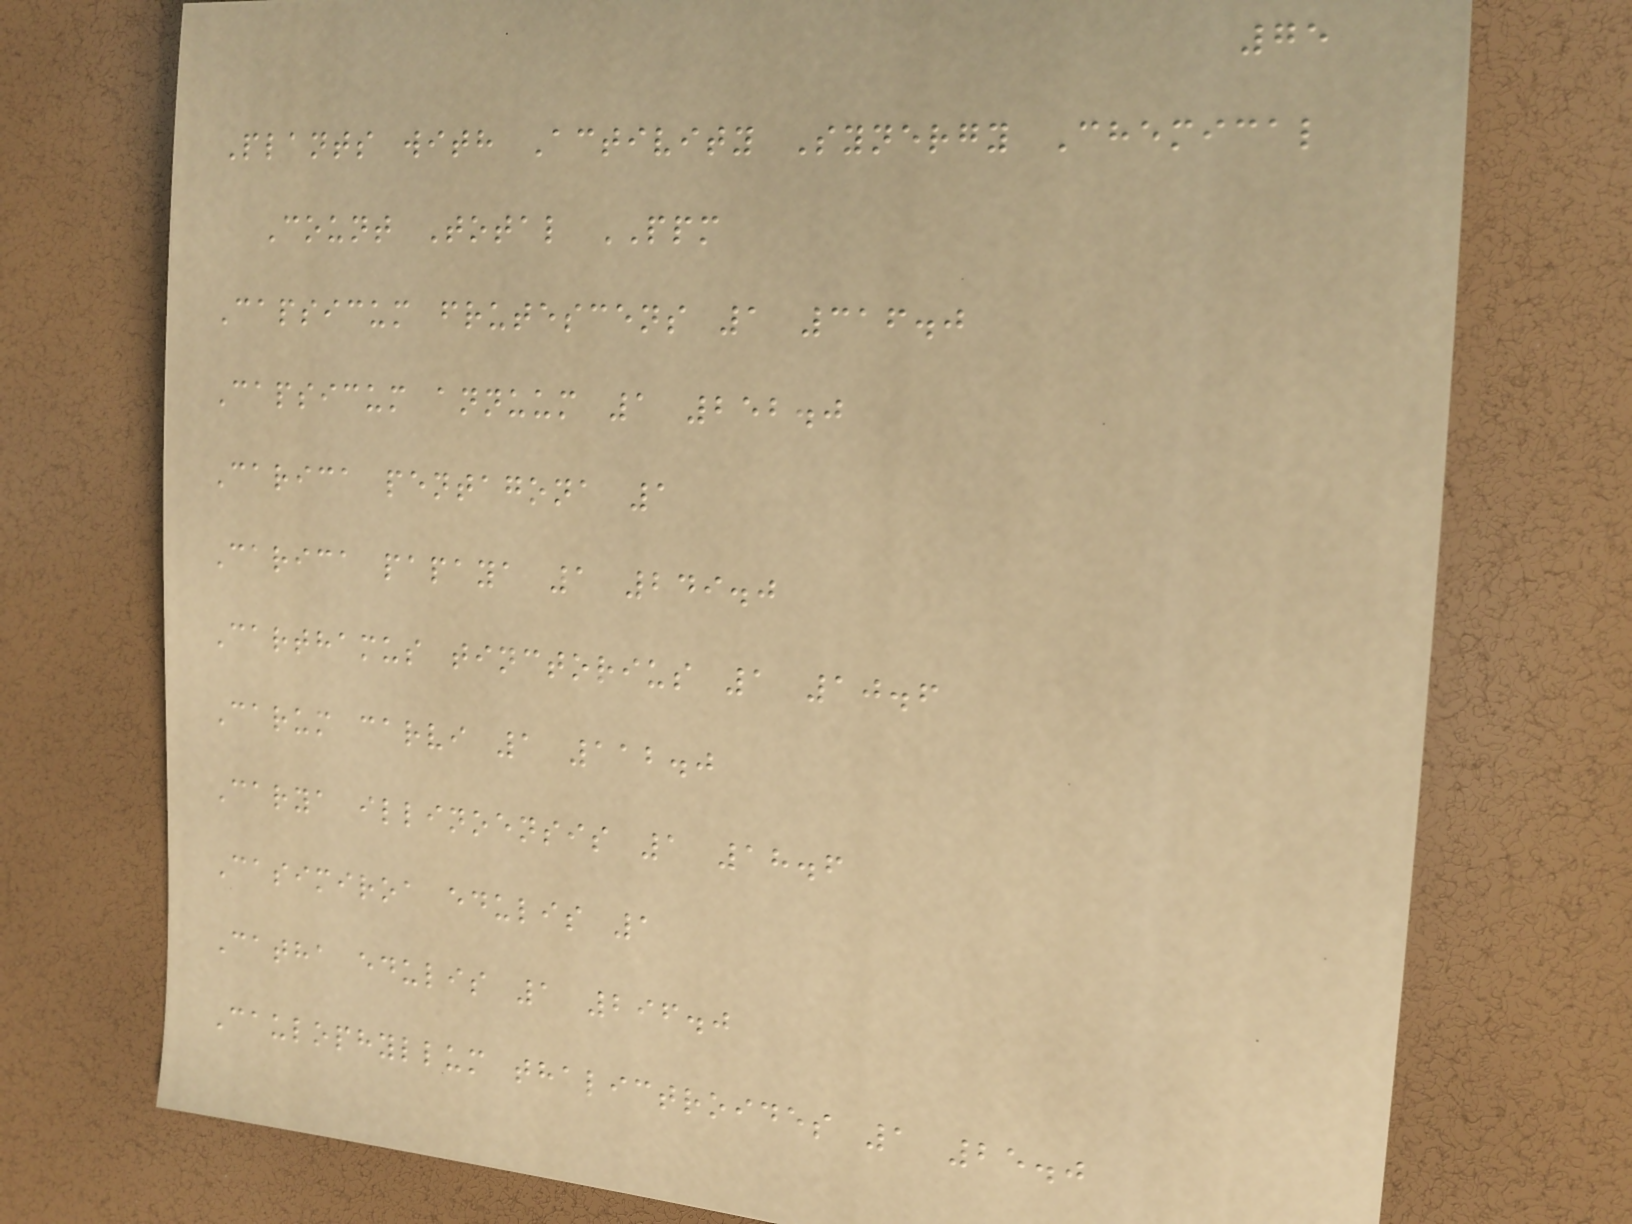75
Plants with Activity Synergy Chemical
Count Total PPM
Capsicum frutescens 1 316.0
Capsicum annuum 1 252.0
Carica pentagona 1
Carica papaya 1 249.0
Carthamus tinctorius 1 10.6
Carum carvi 1 112.0
Carya illinoensis 1 18.6
Casimiroa edulis 1
Catha edulis 1 296.0
Caulophyllum thalictroides 1 25.0
